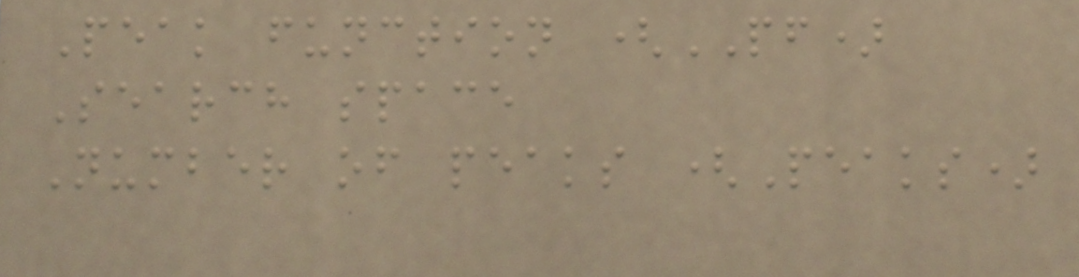Peak function (PF)
Search space
Number of peaks (Peaks)
